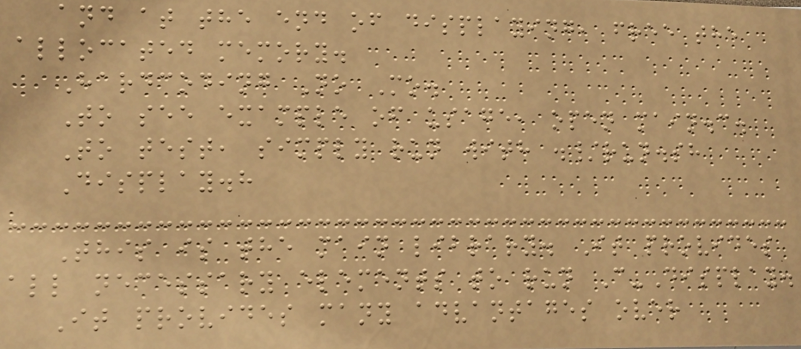and at the end of displaying, free the
allocated memory.
Hardcoding No Mo.
To see example of usage, open main.c.
To test, simply run with ./run.sh
Display.h
This is the main library. It provides
all necessary elements to run C-Display.
It provides many advantages over
